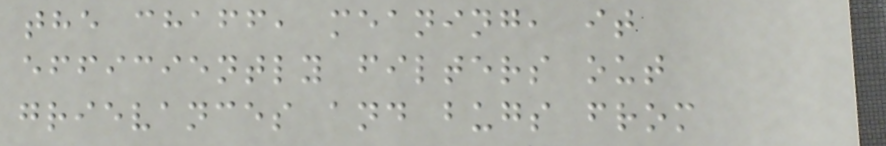the chaff, meaning, it
efficiently filters out
grievances and bugs from
